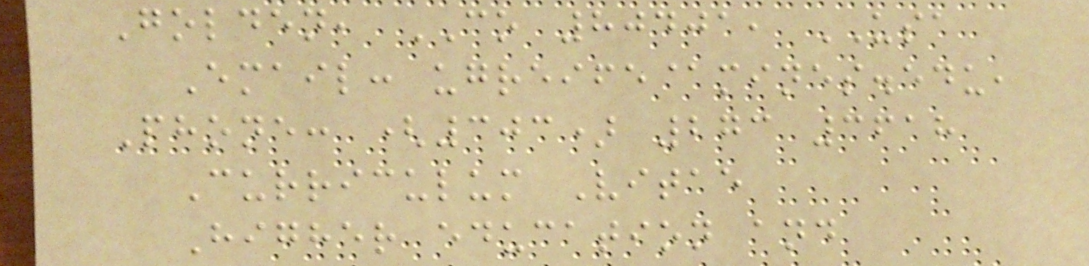Golden, CO 80401, USA
Email: ugreife@mines.edu,
Phone: (303) 273 3618
Curriculum Vitae
Higher education and
